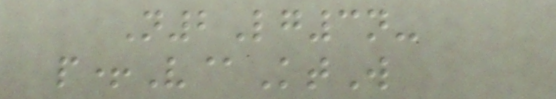N2Lg3n-
p+V@KtW
